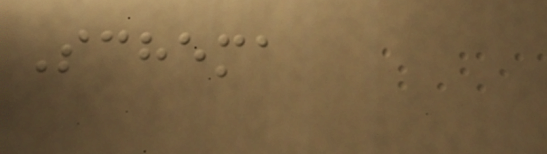Schema
